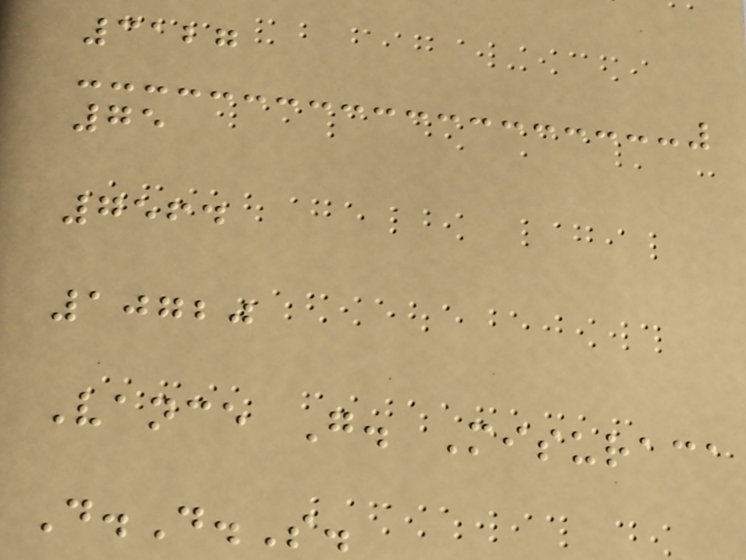3127
75
7564
10720
Vance G. Misuraca
D.D.S.
